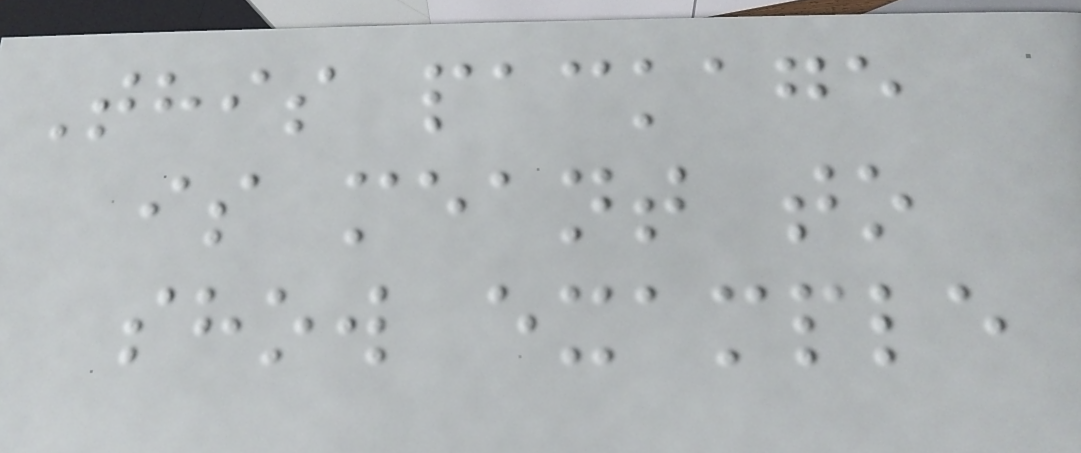This package
is meant to
show example
